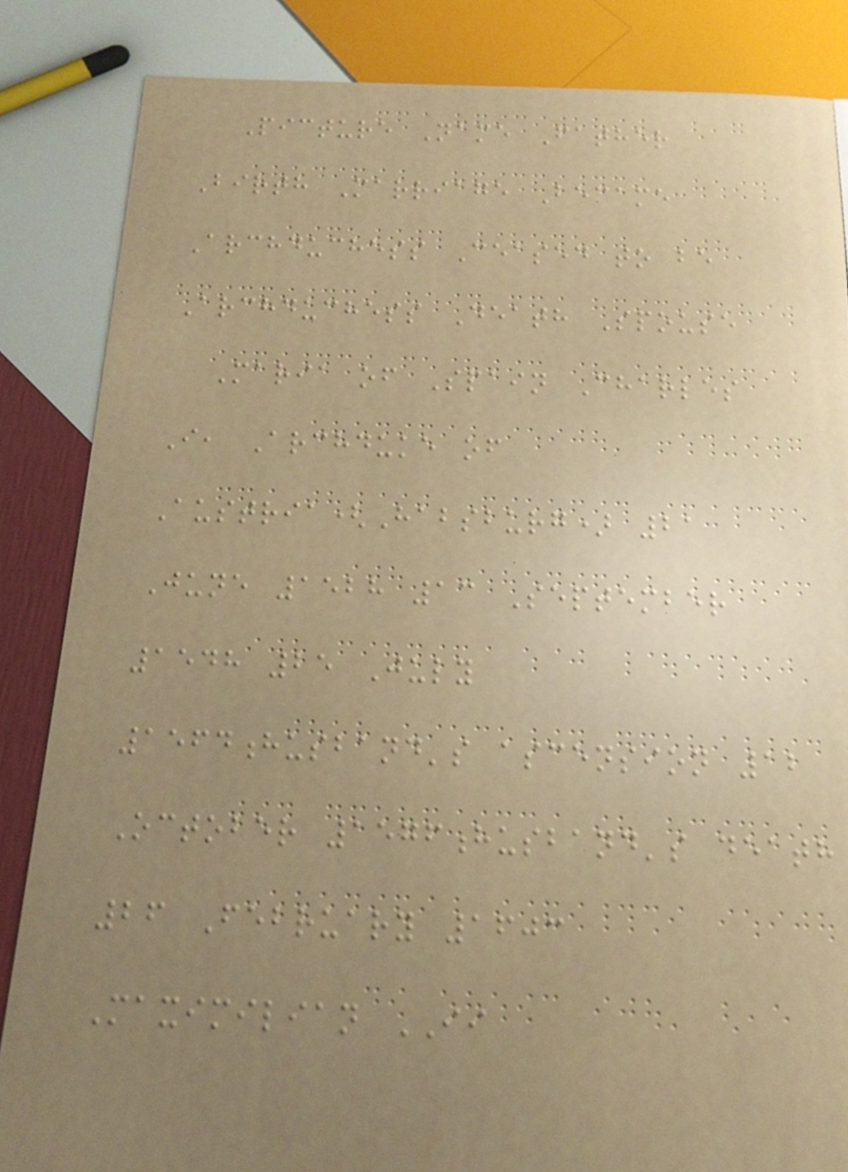Picture Name Father
Birth Marriage Became
Archduchess Ceased to be
Archduchess Death Spouse
Maria of Spain Charles
I, Archduke of
Austria(Habsburg) 21
June 1528 13 September
1548 25 July
1564husband's ascension 12
October 1576husband's death
26 February 1603
Maximilian II
